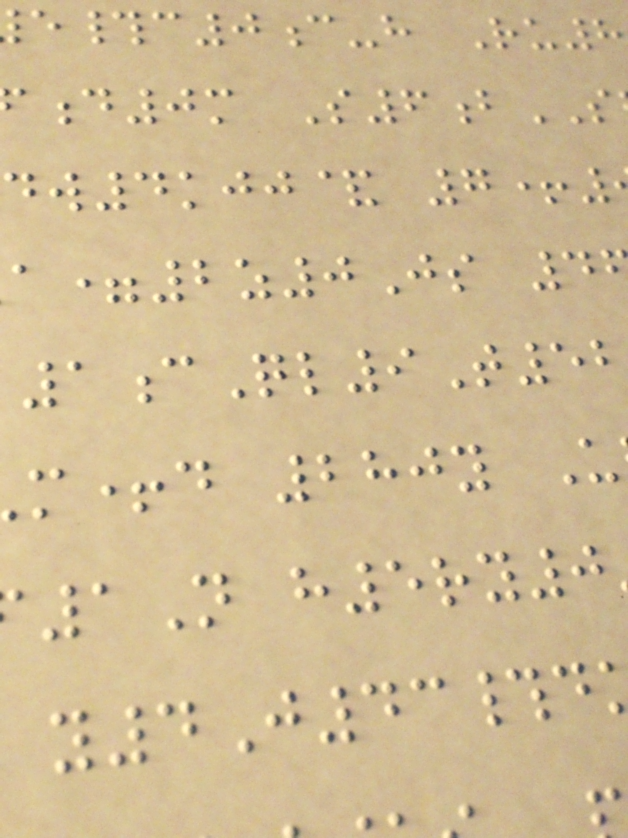#c0c-h Ru8
d0m S6b
w4kjj& 7+
=2z0Js 4
1cQl9T5
m+d 280y U
1N h5ry0
y4J43#d
